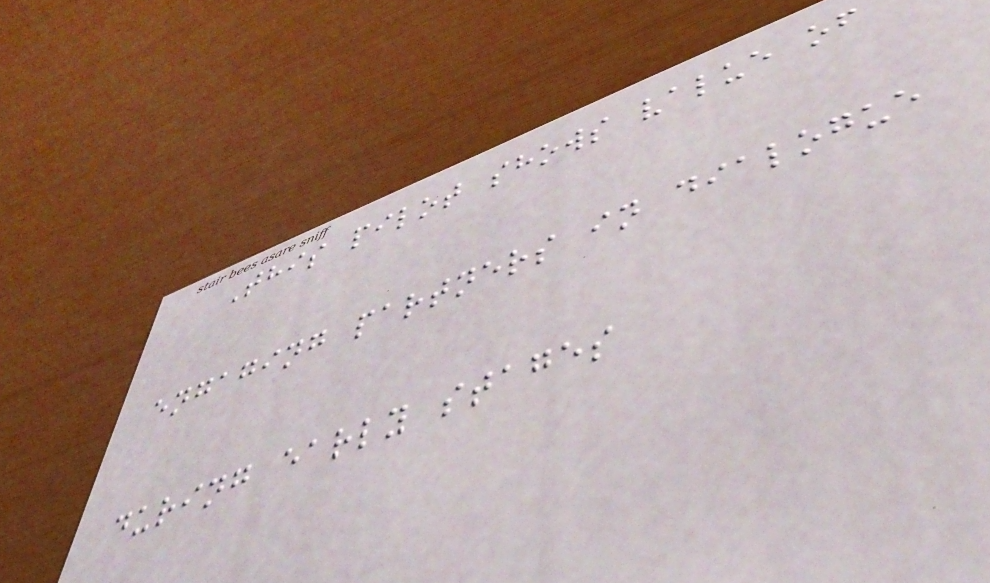This pilot shows value of
engaging partners in dialogue
during early stages
